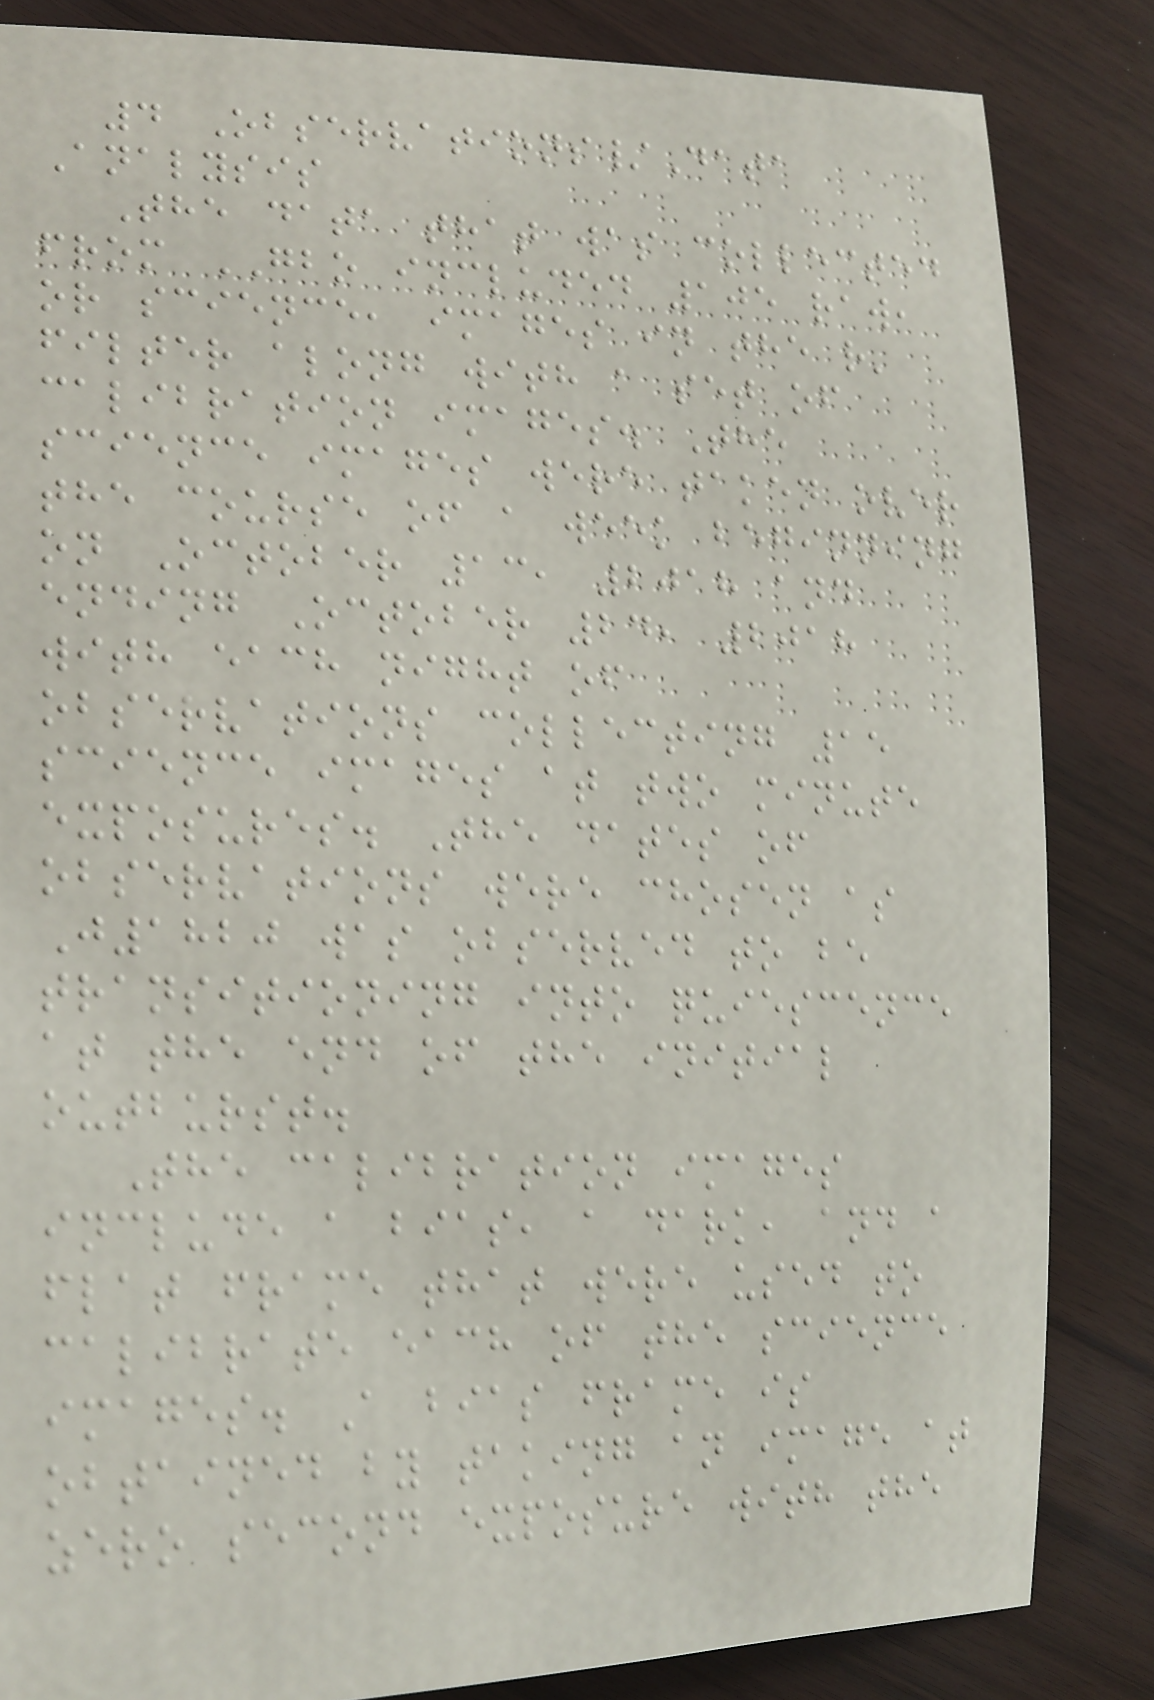4 Observations/Data
Analysis
The data that was collected
from GBO included 105 raw,
or science, images in the r'
filter along with a set of
calibration images. The
science images were taken over
the course of a week beginning
on October 13, 2018 and
ending October 24, 2018
with each night of
observations collecting 15
science images at two minute
exposures. The dates of
observations were chosen as
J1820 was observed to be
transitioning into quiescence
at the end of the initial
outburst.
The calibration images
include a bias, a dark, and a
flat frame that were used to
calibrate each of the science
images. A bias frame is
obtained by taking an image at
zero second exposure with the
